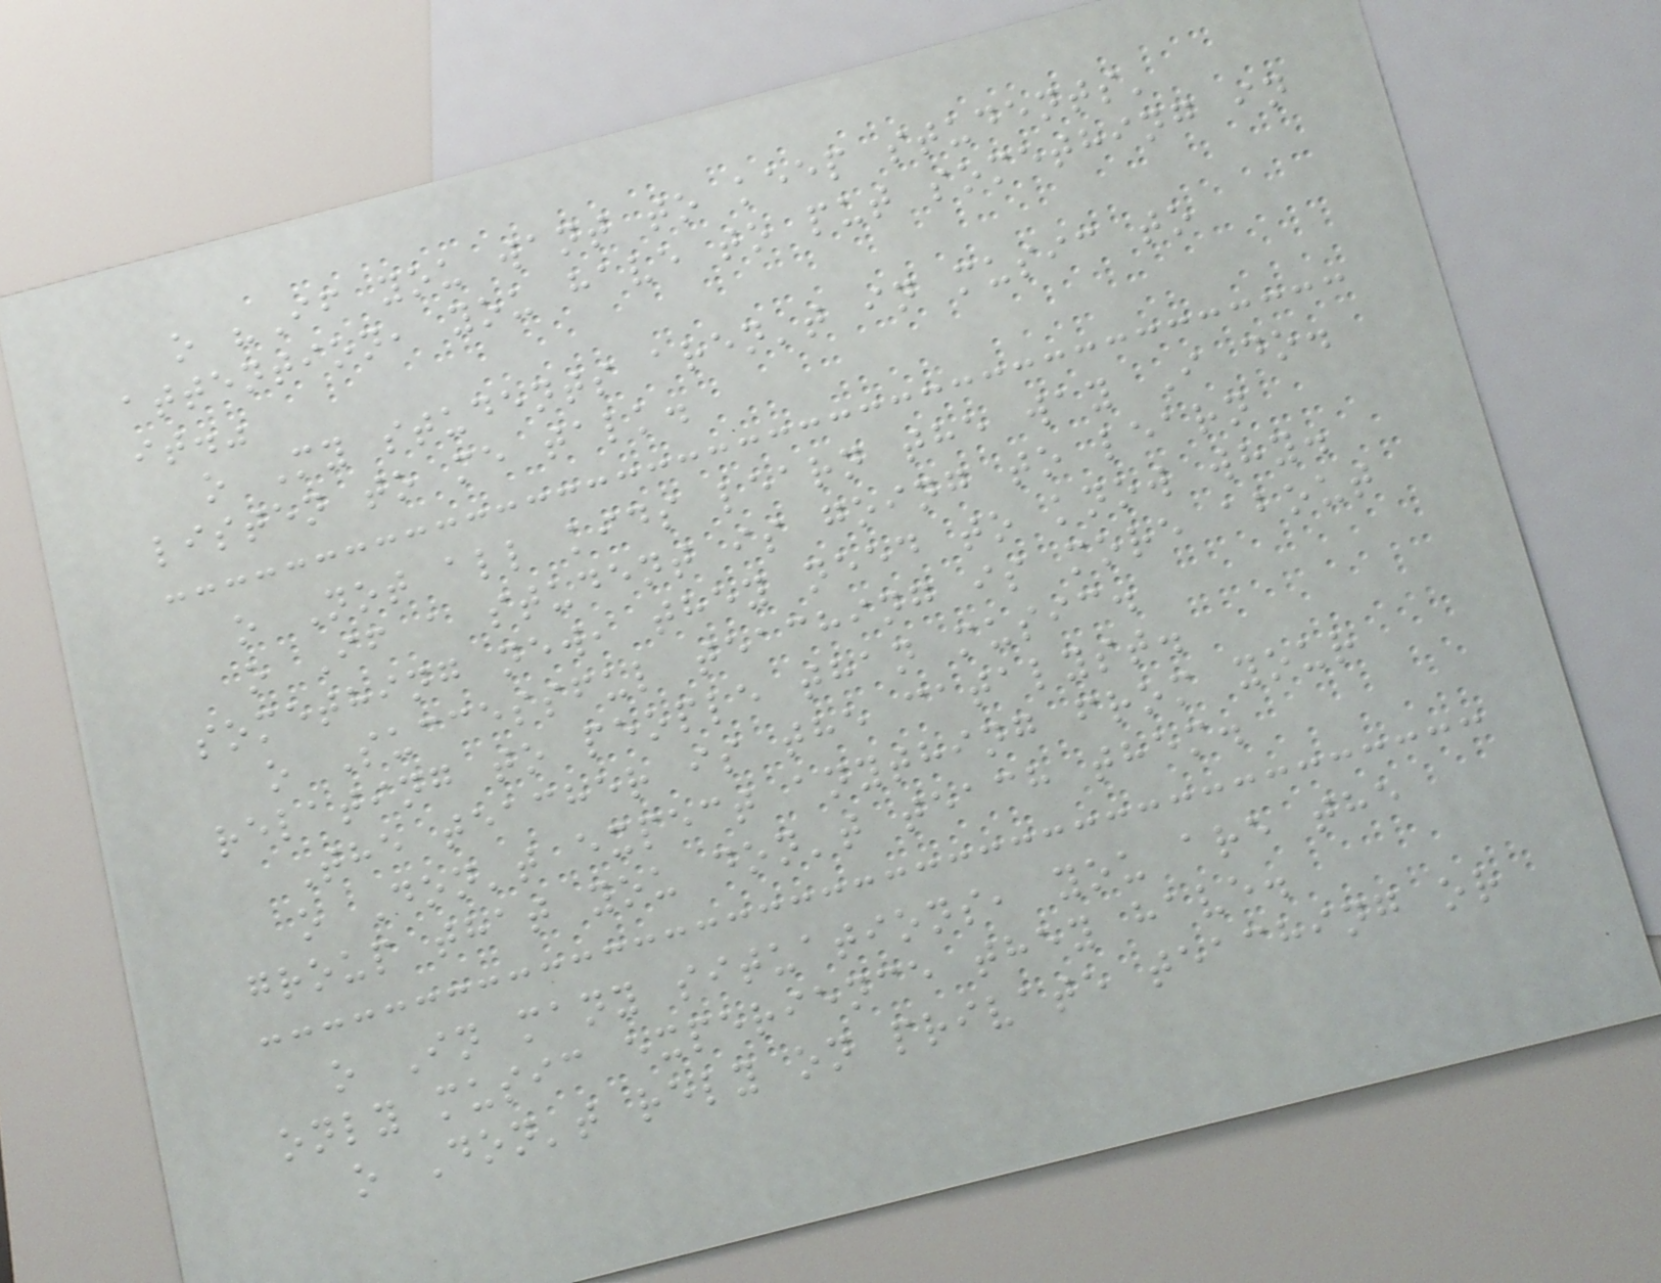o "If you want to keep students'
attention, you have to put something in
it."
o My students aren't in music to
listen to me talk.
o Not all kids learn the way I do.
o If a student is going to learn
something new, they need to know why.
o Successful teaching is more about
relating to people than music.
The teacher is the catalyst.
o Don't expect anything from your
group that you don't teach them.
o In many situations, you are the
only music experience they have.
o Don't rely on private teaching or
